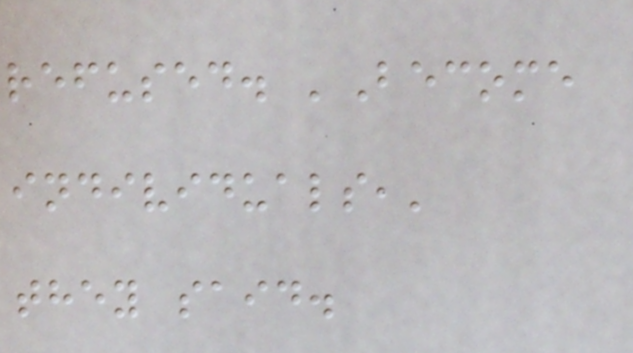refused. 'Become
individuals,'
they said.
